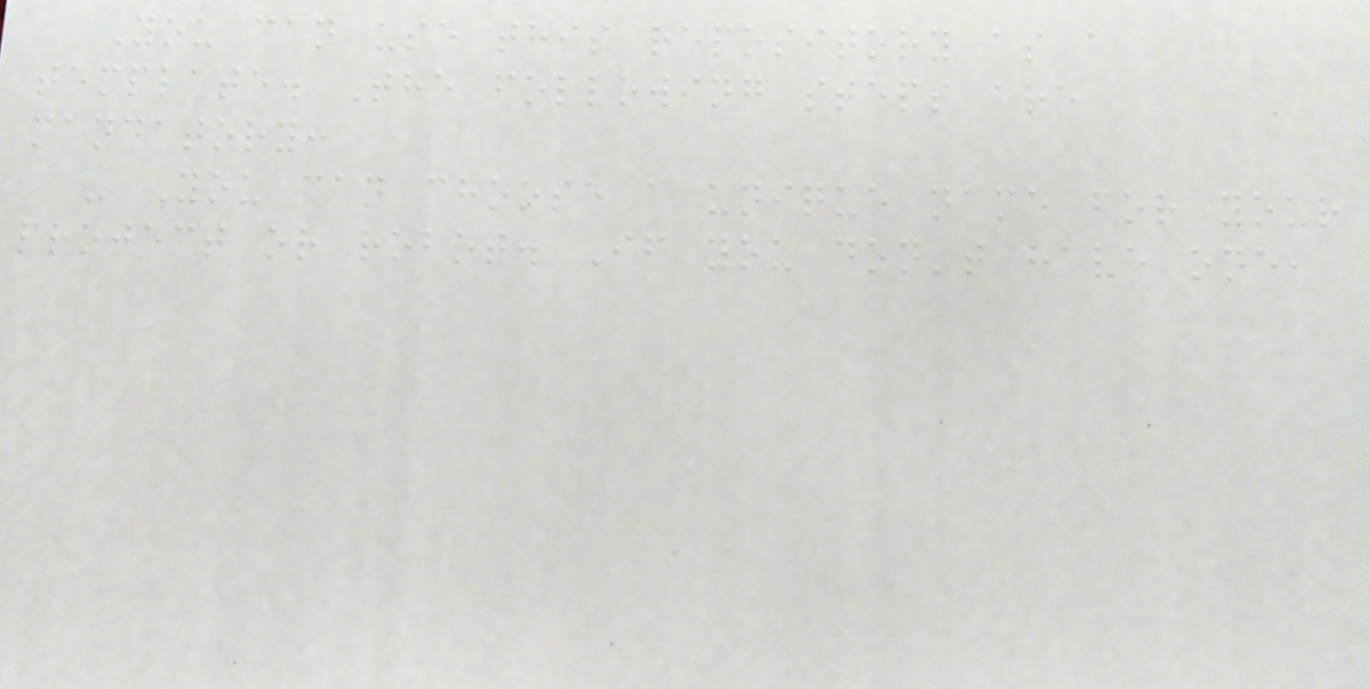You can use this repository as a
template. The following steps are
mandatory:
- You can choose a unique name for your
project or robot. If you don't have one,
